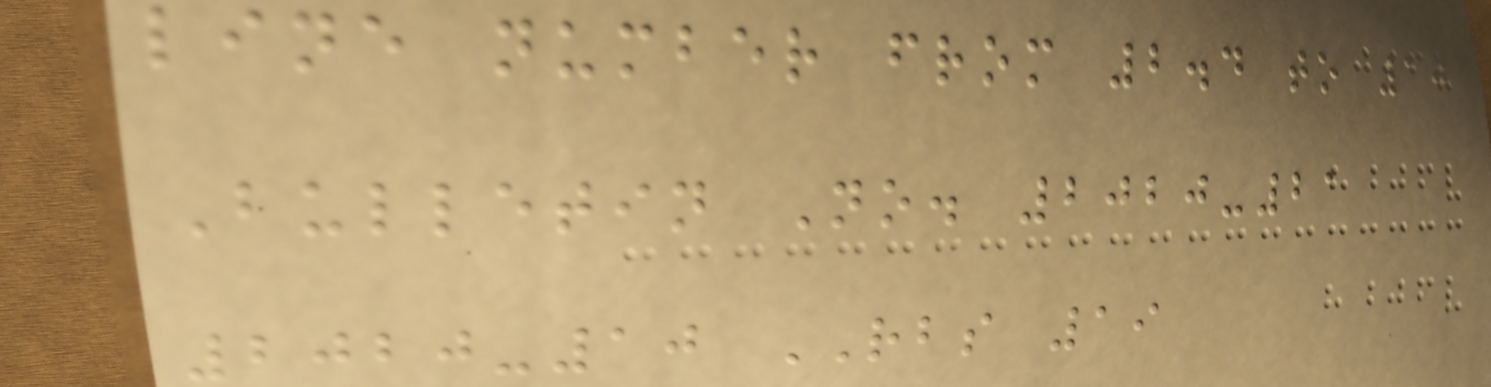line number from 2.4 to 10
Bulletin No. 2020-21
2020-10 RBS 19
